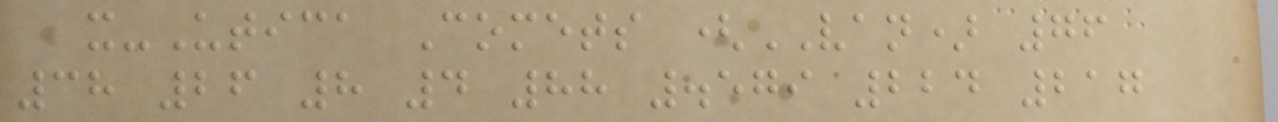x-Utica Comets (VAN) 76
38 26 8 4 88 .579 224 217
